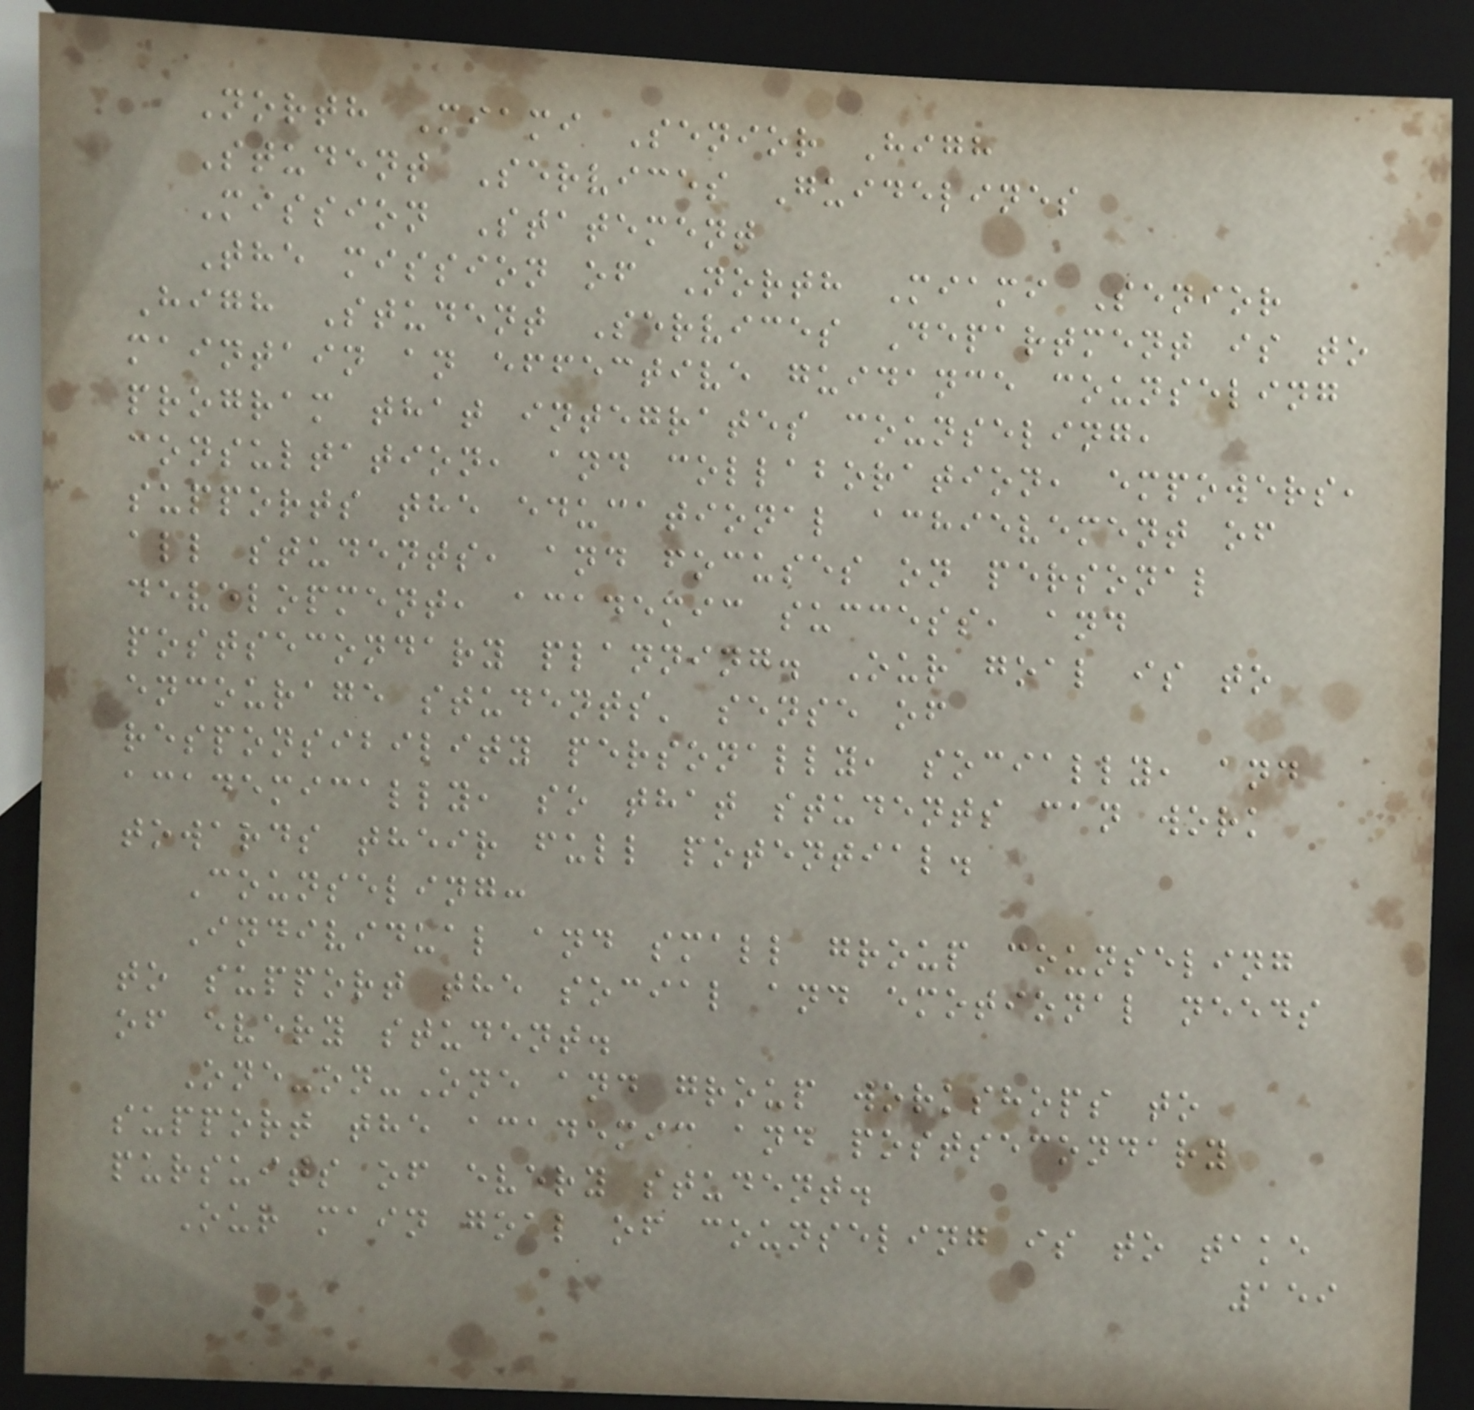North Miami Senior High
Student Services Guidelines
Mission Statement
The mission of North Miami Senior
High Student Services Department is to
maintain an effective guidance counseling
program that integrates counseling,
consultation, and collaboration, empowers,
supports the educational achievement of
all students, and focuses on personal
development, academic success, and
postsecondary planning. Our goal is to
encourage students' sense of
responsibility personally, socially, and
academically, so that students can work
towards their full potential.
Counseling:
Individual and small group counseling
to support the social and emotional needs
of every student.
One-on-One and group workshops to
support the academic and postsecondary
pursuits of every student.
Our main goal of counseling is to take
159
